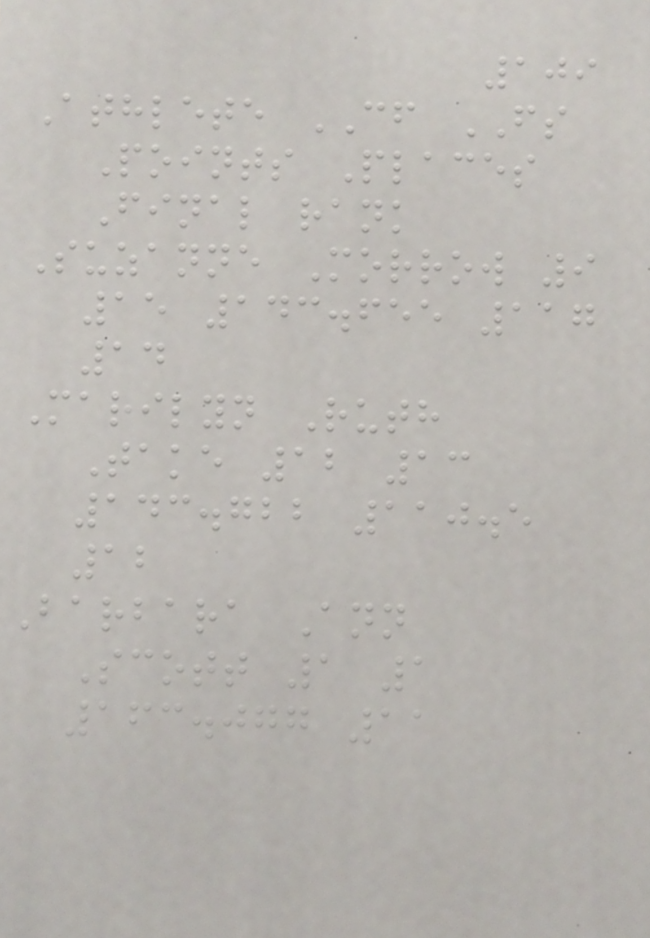109
Athlete CF FS
Points Places
Final rank
Suzanne Morrow 9
15 143.655 117
14
Marilyn Ruth
Take 12 13
143.722 110.5
12
Barbara Ann
Scott 1 1
163.077 11
